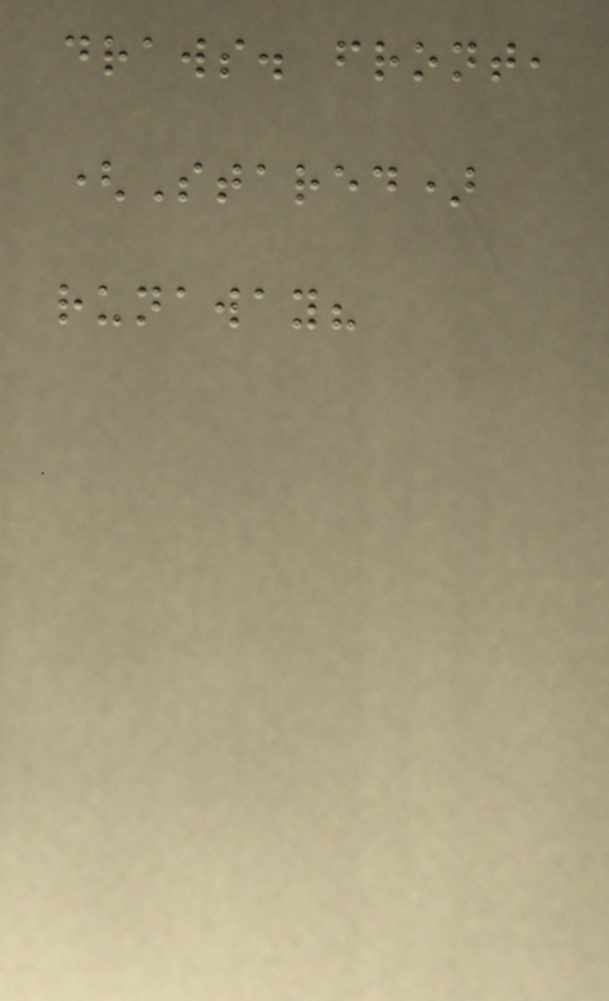draws. front,
(Stared)
runaway?
